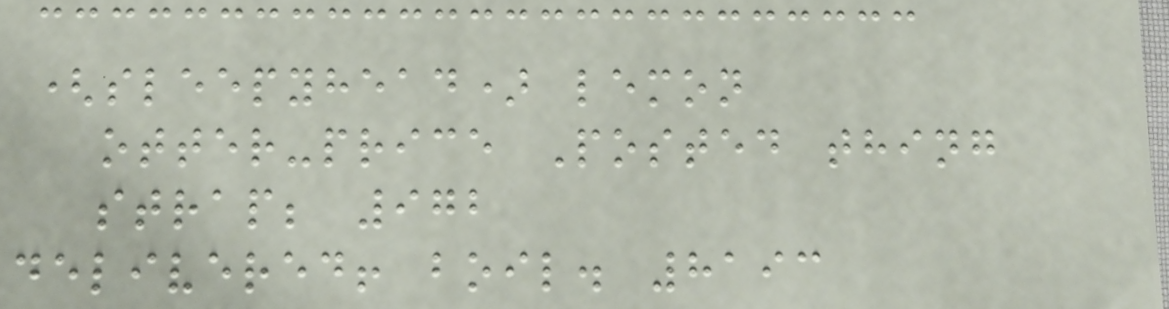(sleepyhead) lemon
otter-price Posted thing
strap; 972
delivered! boil. 8193
